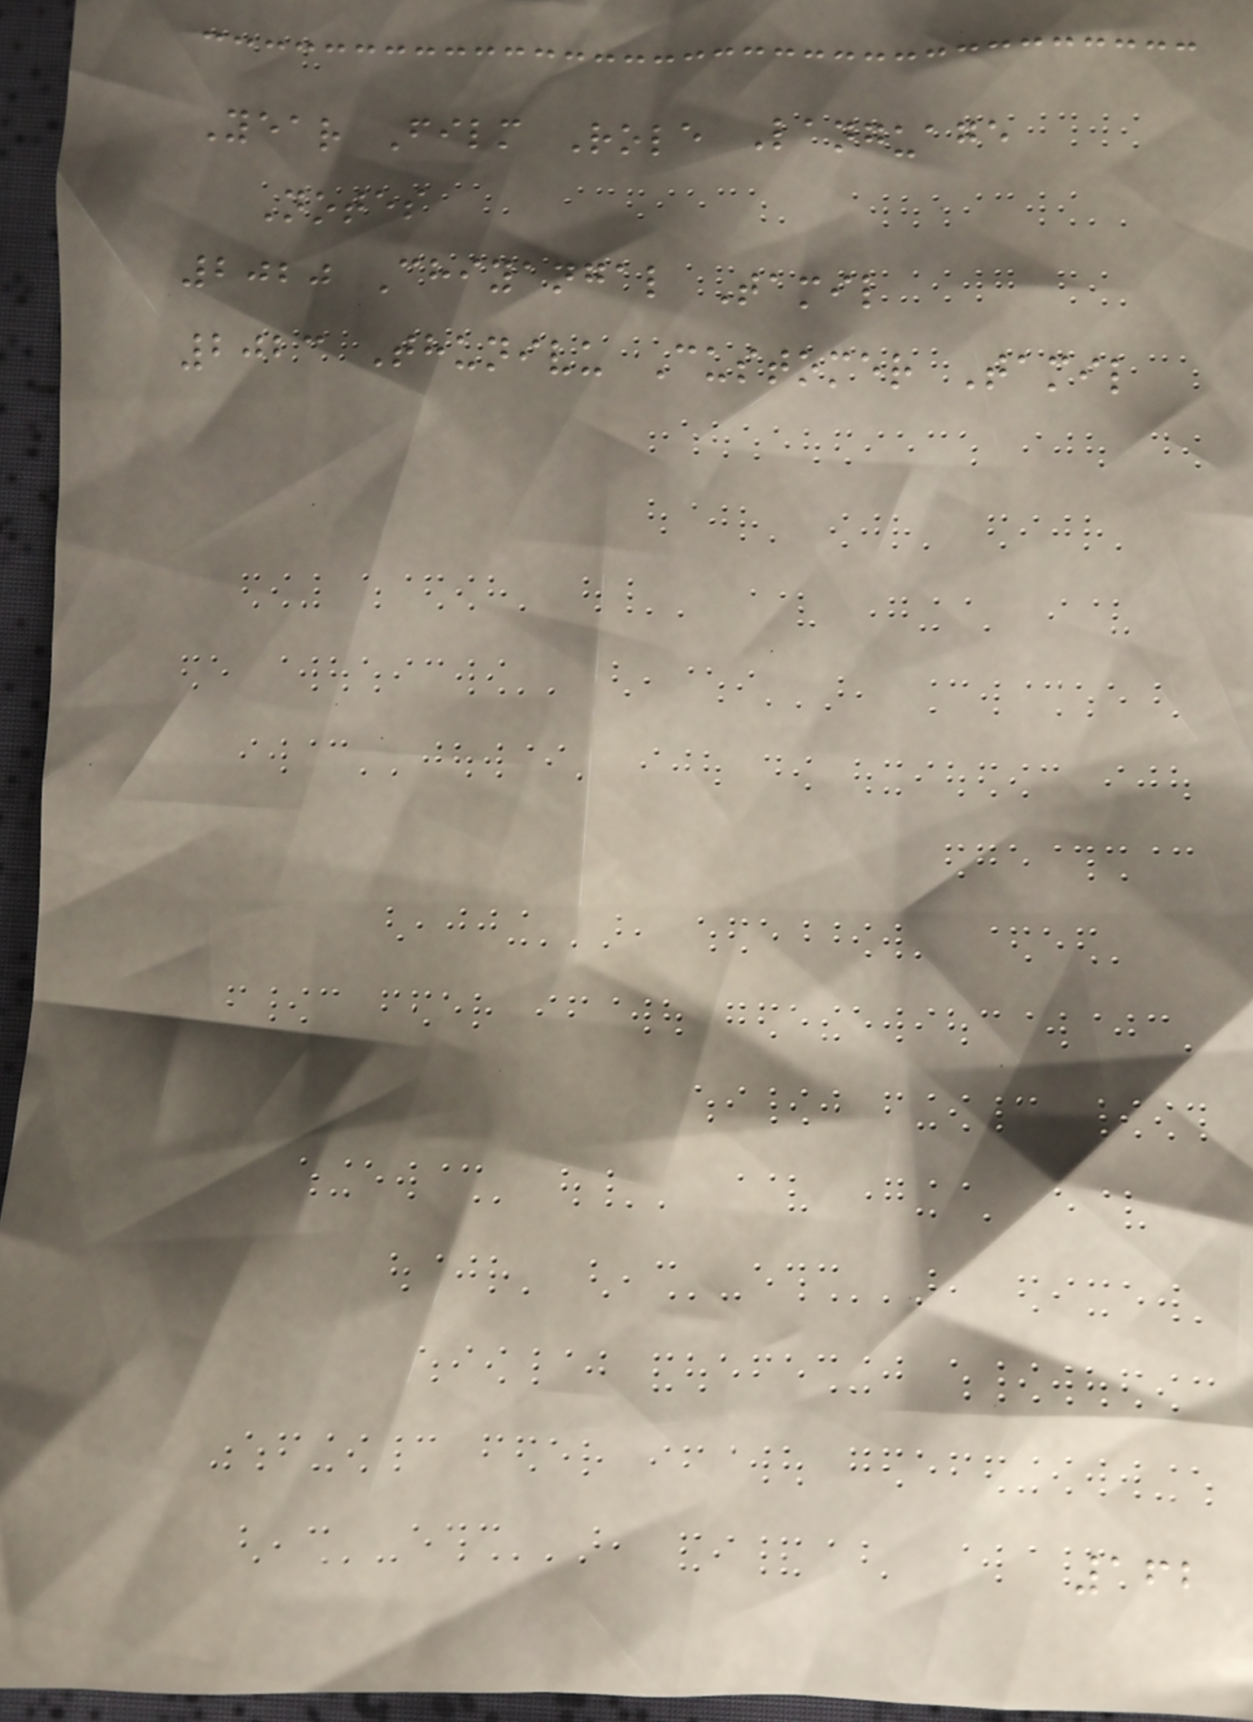Year Film Role Language
Notes
2020 Chiyangal Tamil
2023 Thunivu Customer Tamil
162
